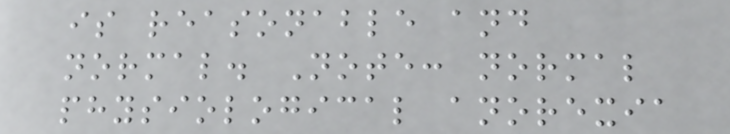is reasonable and
normal. Note: normal
physiological anorexia
